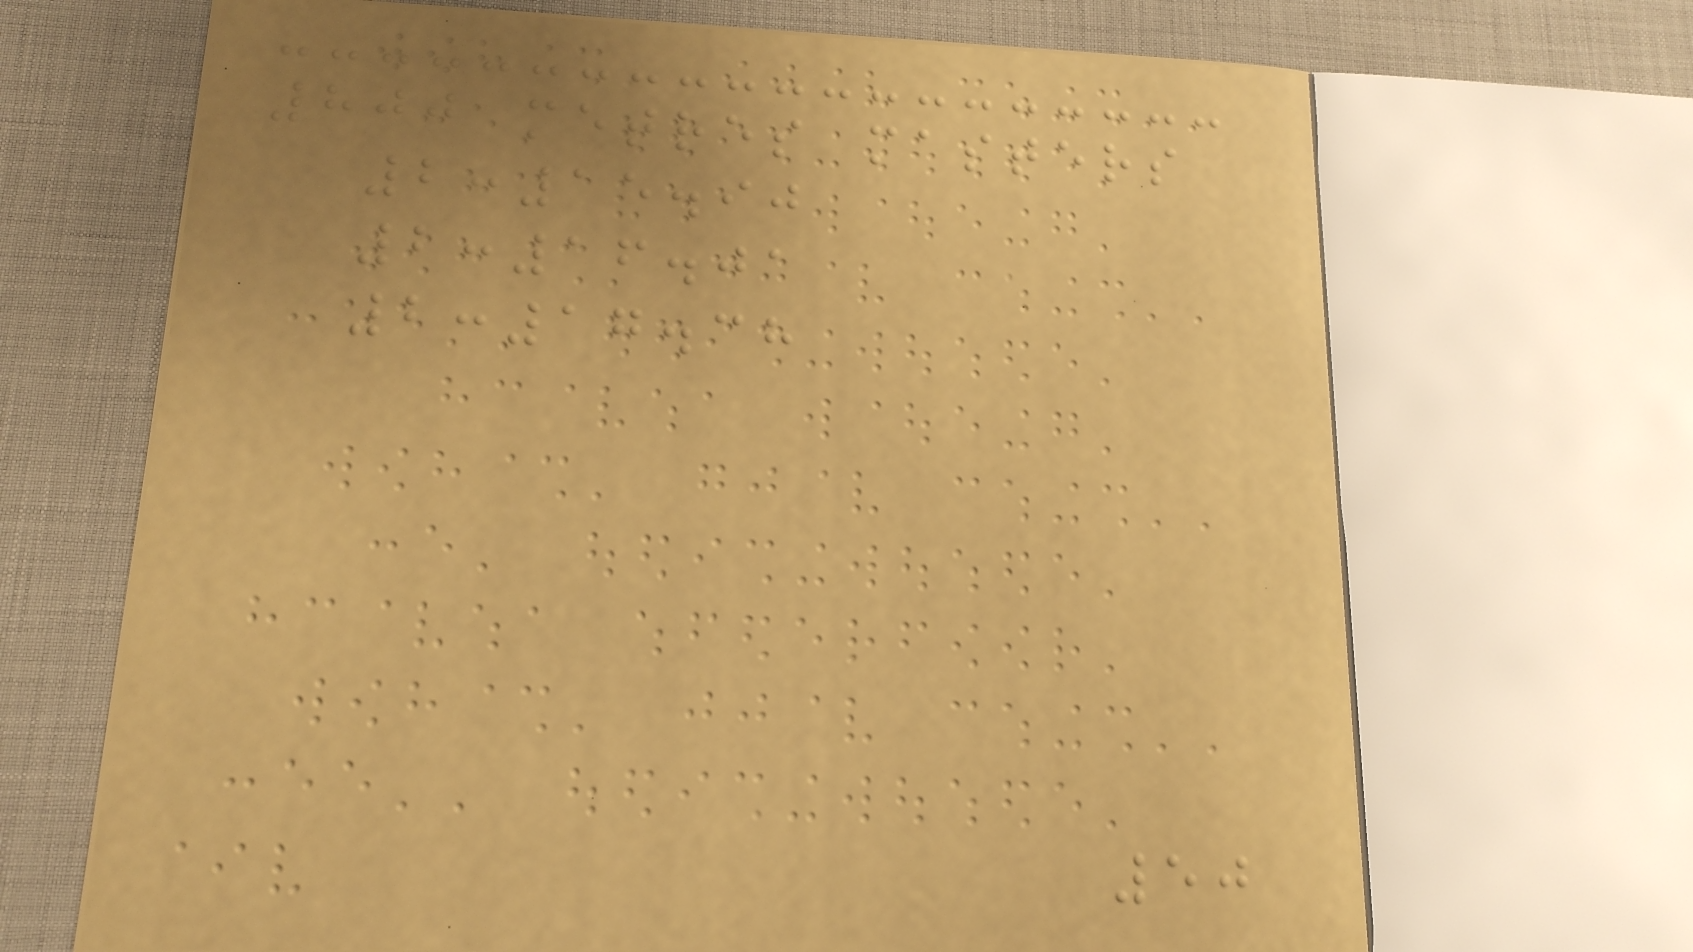800 metres masters
2:15.90
2:16.01
2:17.38
50
